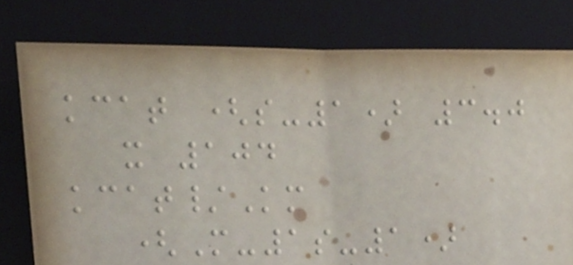kcat (s-1) 3.0
x 104
kcat/Km
(M-1s-1)
